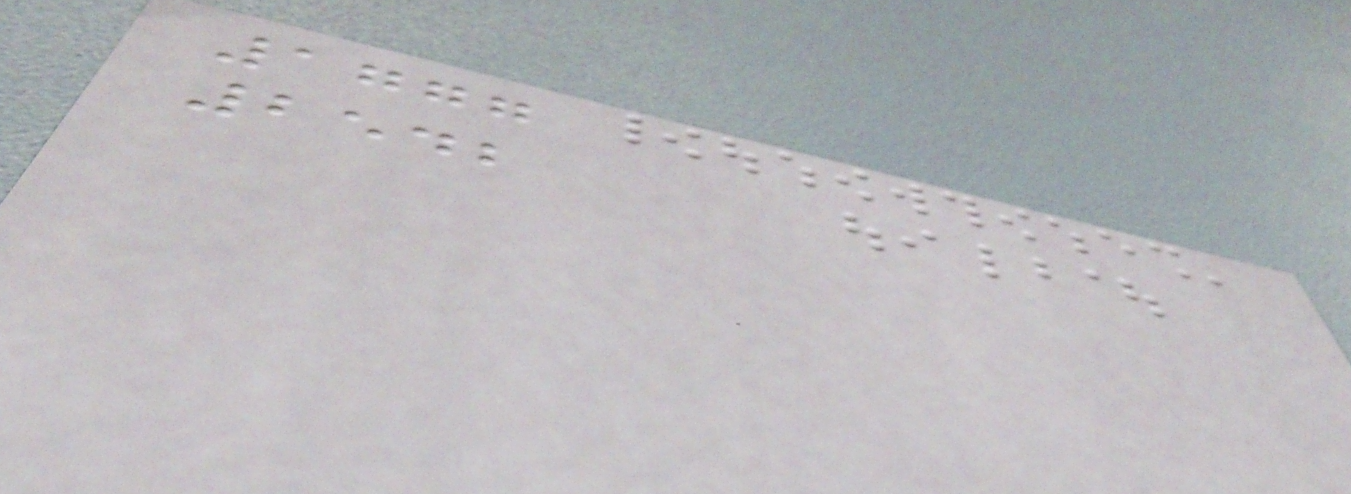1777
2542
